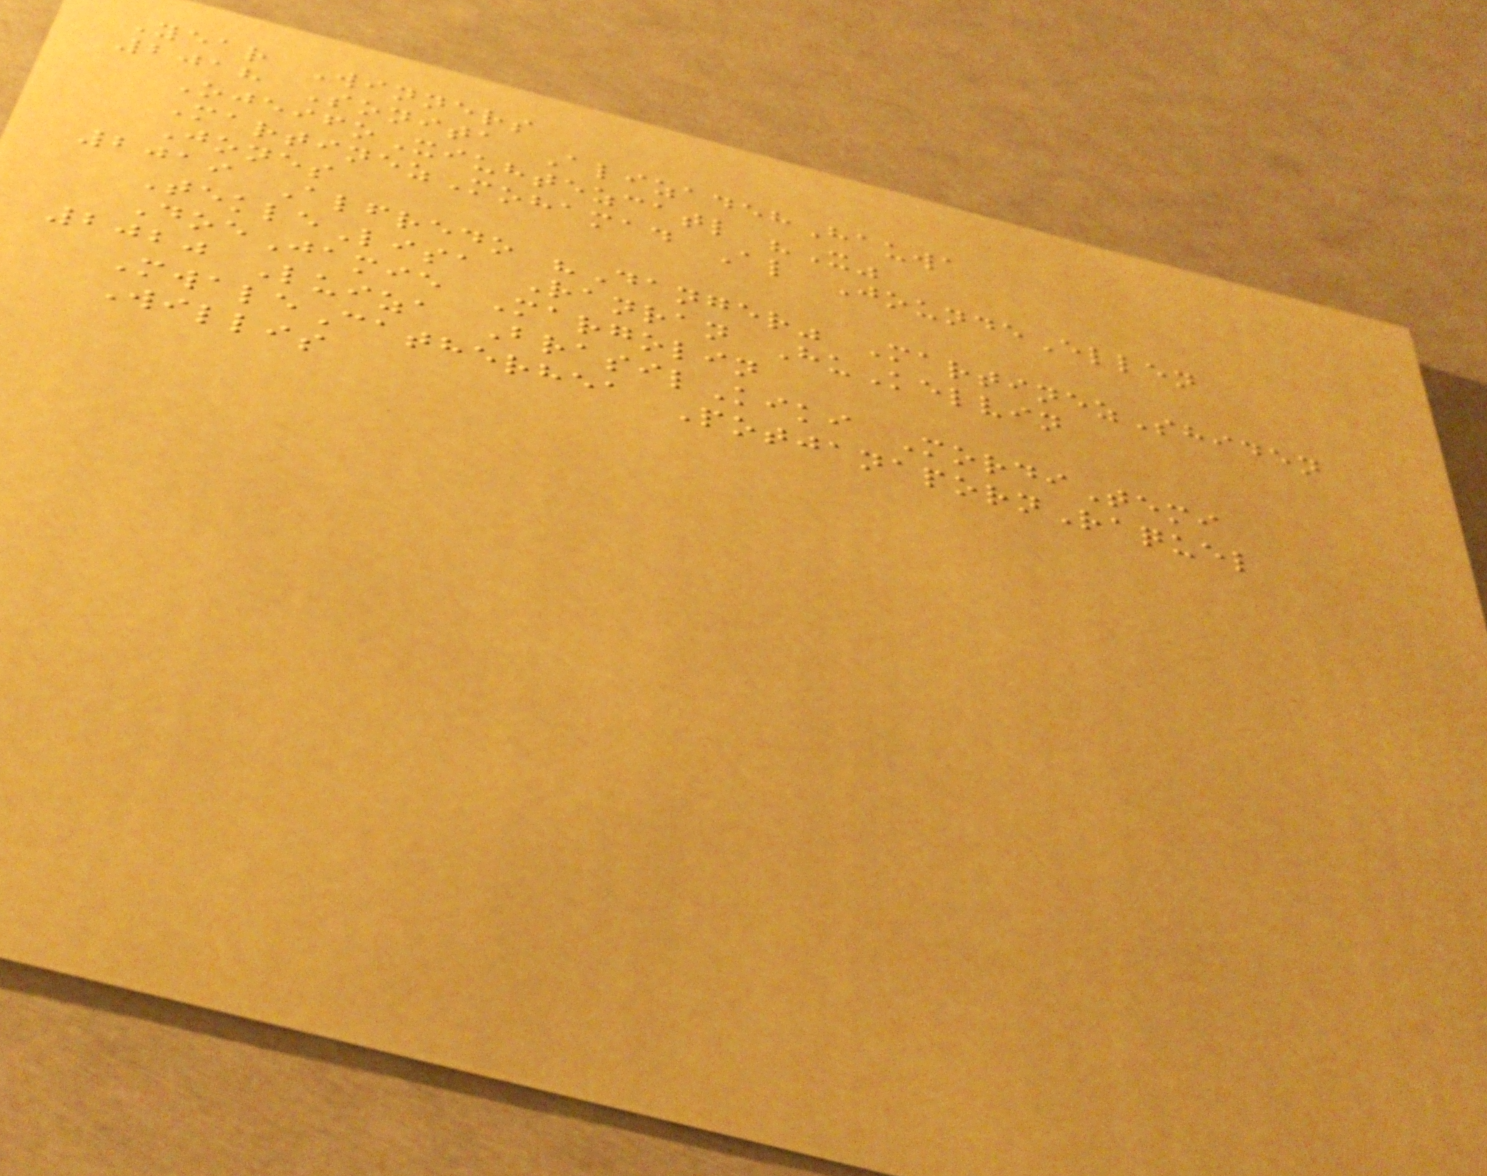Year Winners
2018 Sonita AlizadehHauwa
OjeifoXiuhtezcatl "X"
MartinezMohamad Al JoundeEllen
Jones
2019 Alfredo "Danger" MartinezShiden
TekleLisa Ranran HuKelvin
DoeJamie Margolin
2020 Luiza BrasilKiki MordiTemi
MwaleCatherhea PotjanapornRaquel
Willis
